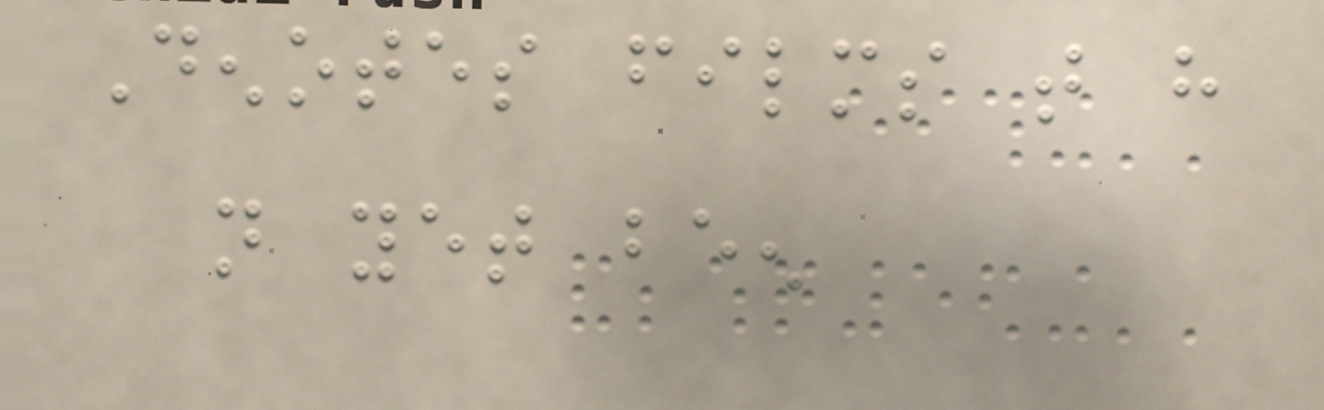Denotes films that have
not yet been
